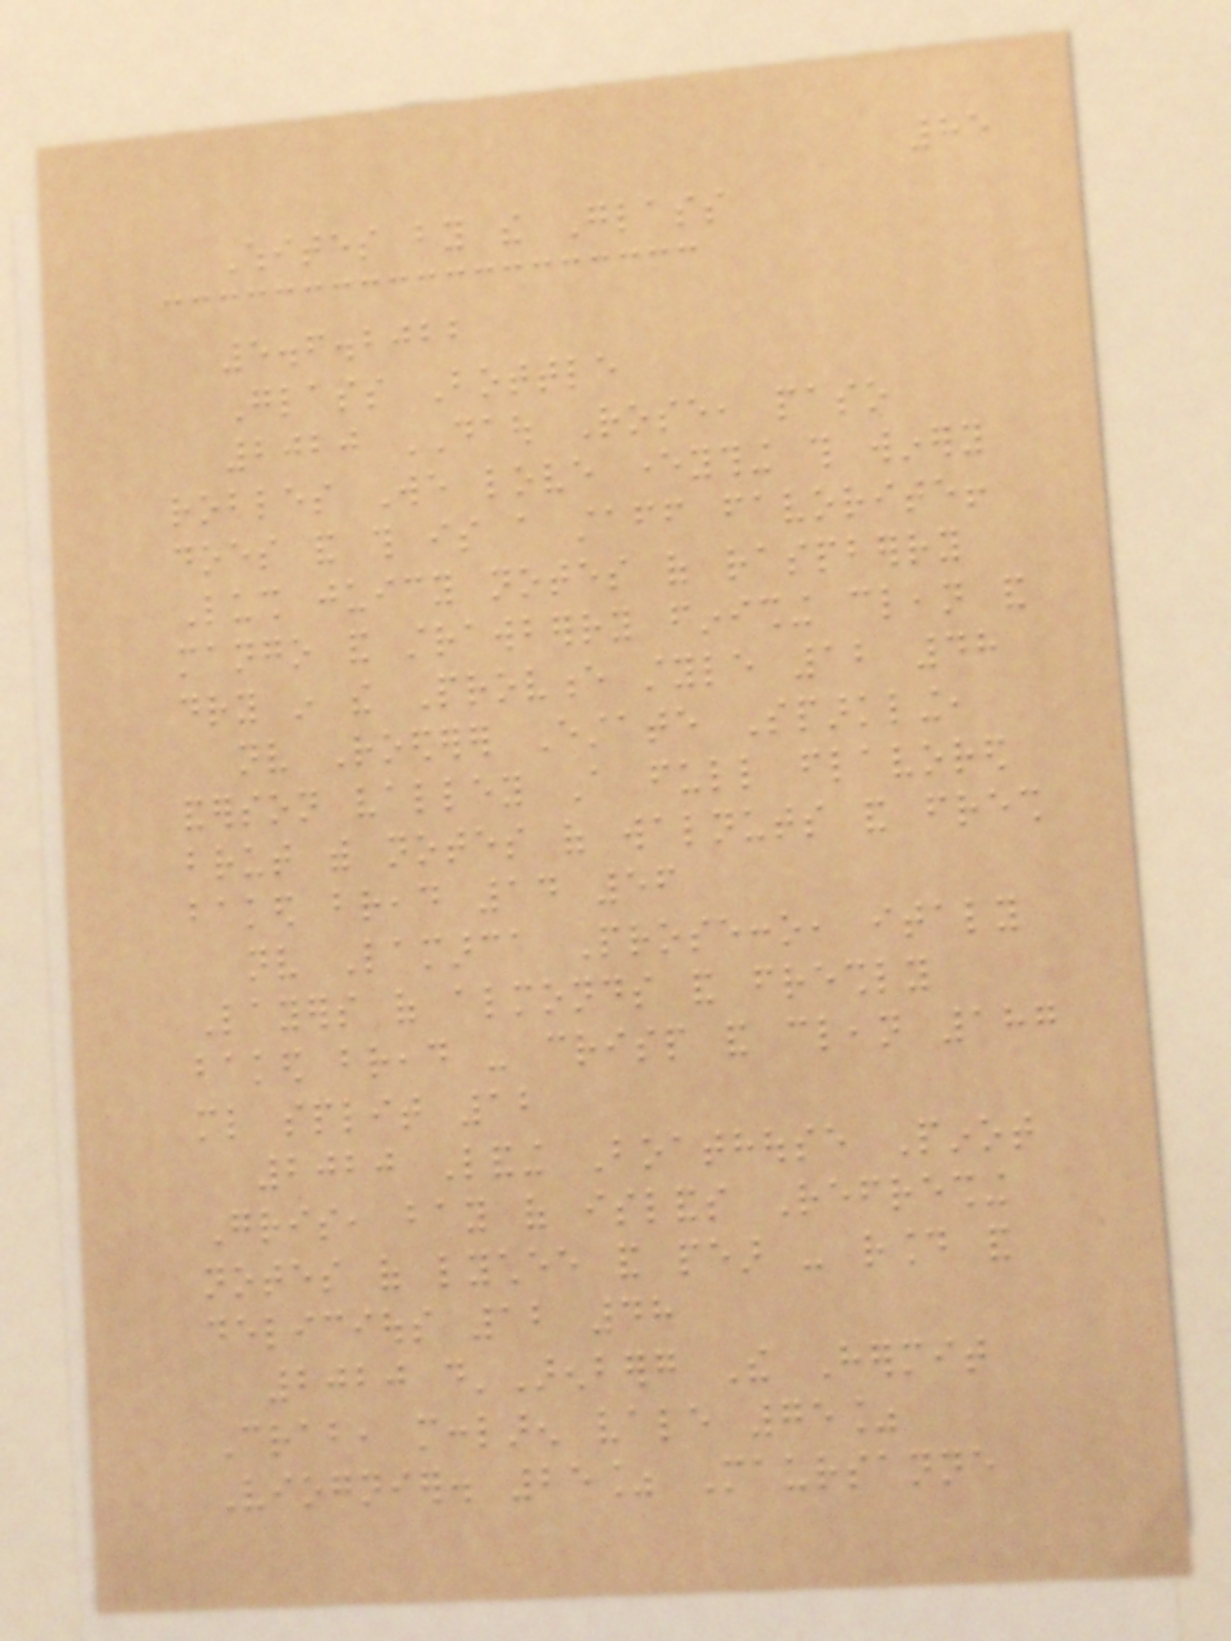85
Whites by the Glass
5.6.2022
Glass Bottle
2020 DAOU Rose, paso
robles We love everything this winery
does and this is a staff favorite!
Lush juicy notes of raspberry
mango and strawberry finishing clean and
dry in the Provence style 12 48
nv Roederer Estate Sparkling,
anderson valley A full flavored
brut with notes of walnuts and fresh
baked bread 14 56
nv Lamarca Prosecco, italy
Layers of almonds and freshly
baked bread - crisp and clean 187
ml split 12
2020 Landing Boathouse Pinot
Gris, bay of islands Refreshing
notes of lychee and pear - round and
delicious 12 48
2020 d'Arenberg The Hermit
Crab, mcclaren vale 75%
Viognier. 25% Maursanne
